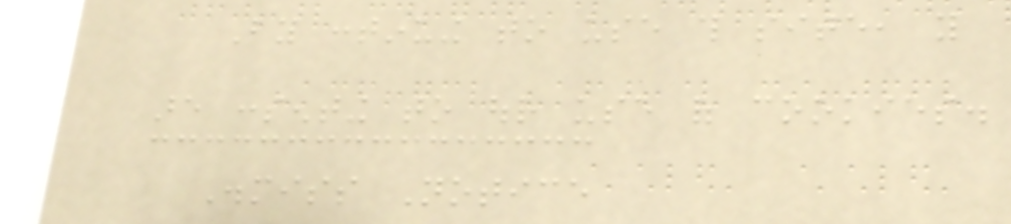By continuing to use this site, you
are consenting to our use of cookies.
Dismiss Notice
